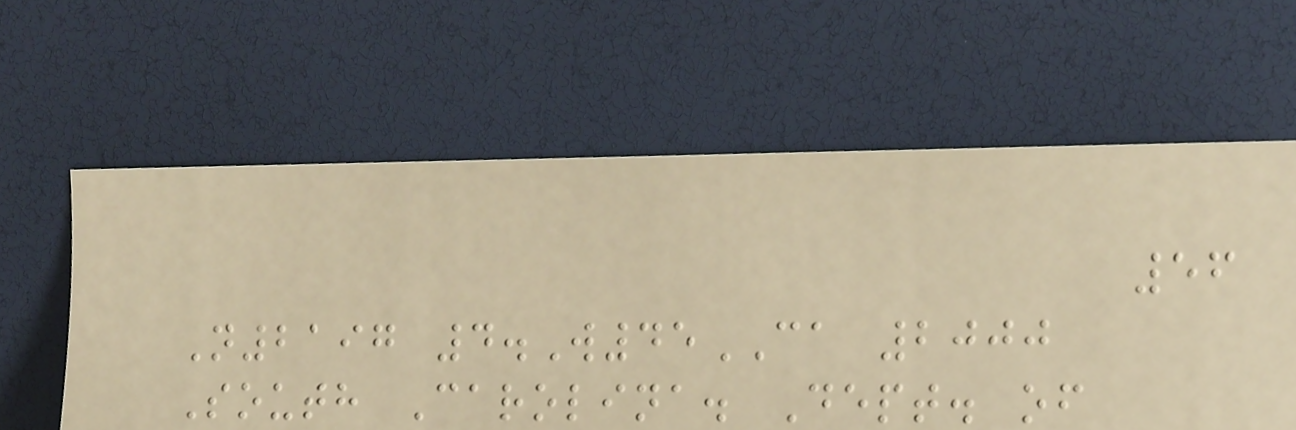56
N2197 4.W45CA 2000
South Carolina. Dept. of
